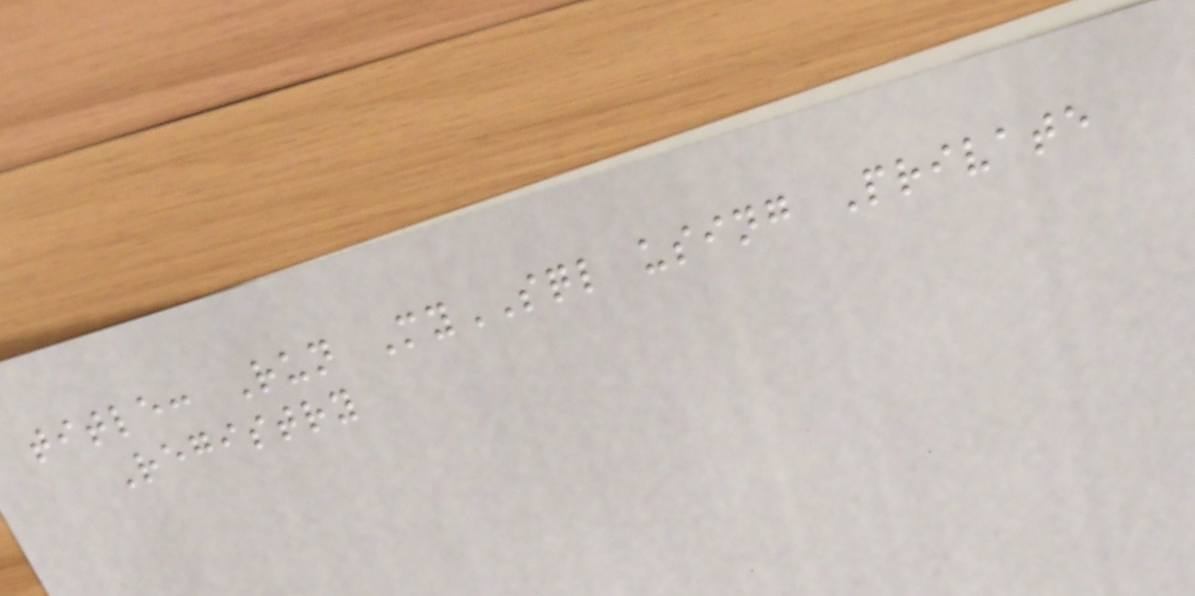title: Run MySQL using Private
Registry
